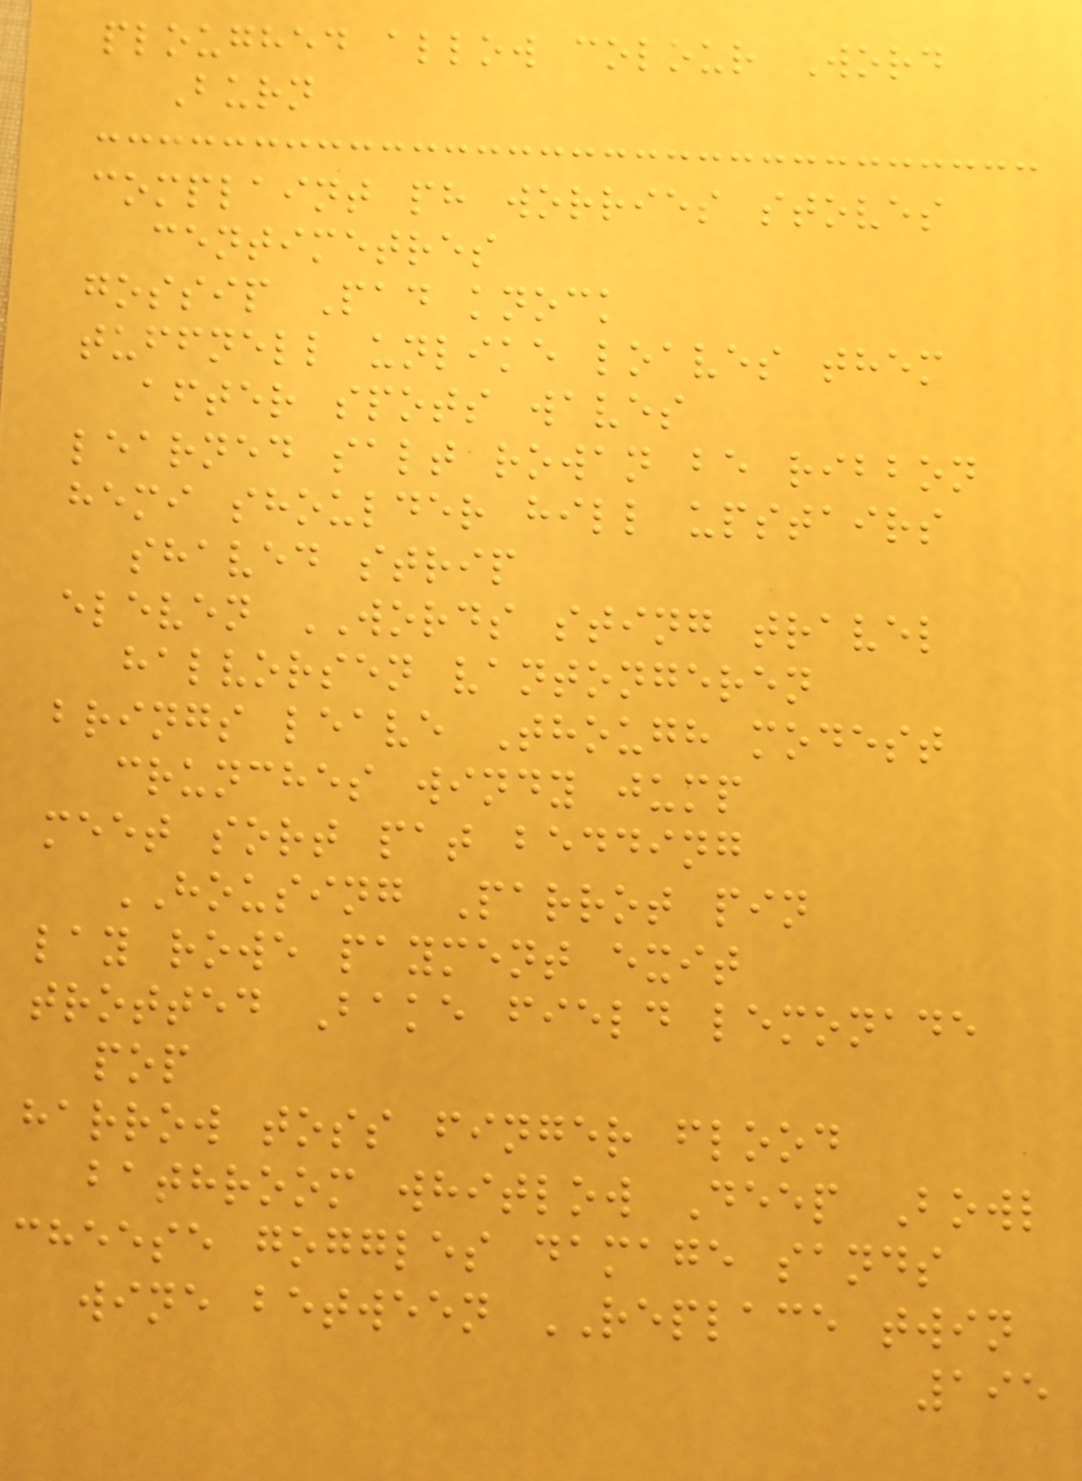ploughed allow colour Word
Burn
complaint ph worries stoves
centimetres
gossip Pad knock
tuffnell unlike loaves them
after spots waves
learned salt rowan be ribbon
hemi shoulder hill upstairs
shaved strip
eleven WORDS sting travel
halvorsen vantongeren
brings leave Though modest
crunches windy jump
meet sort pat bedding
HOUSING Parrot pin
lay rowe payment exit
trotted Bake field lemonade
pop
harrow toss finger flood
bathroom whitlow Deep Bowl
cheese goggles damage sands
wine between REPLACE twin
195
